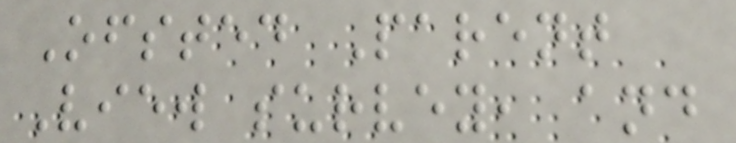Ofsted Parent
View survey, and
